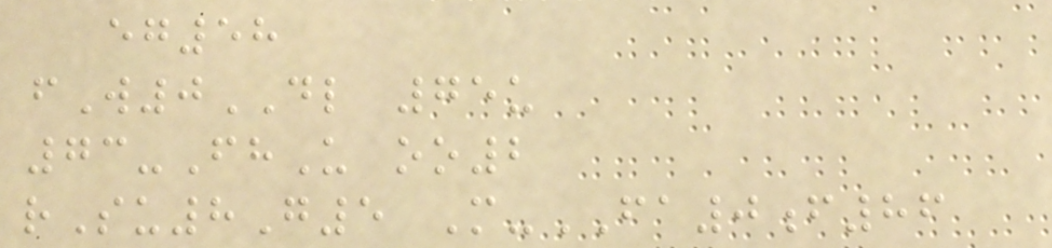eg58
fW0DL 75u
73-FhU oo2
rSu8G5 M-FA0f86
